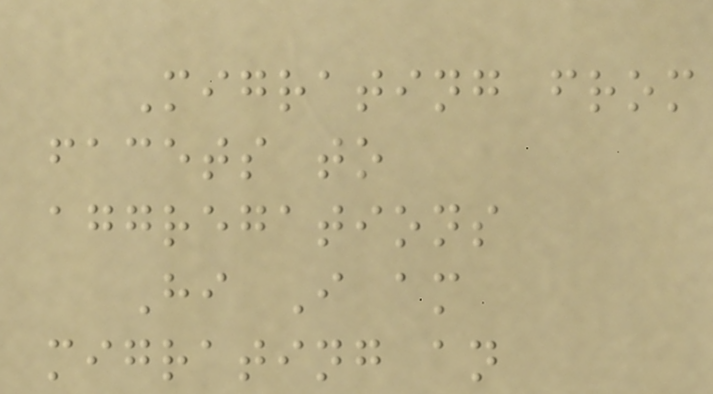Migrating from
facets to
aggregations
Hi I am
migrating an
